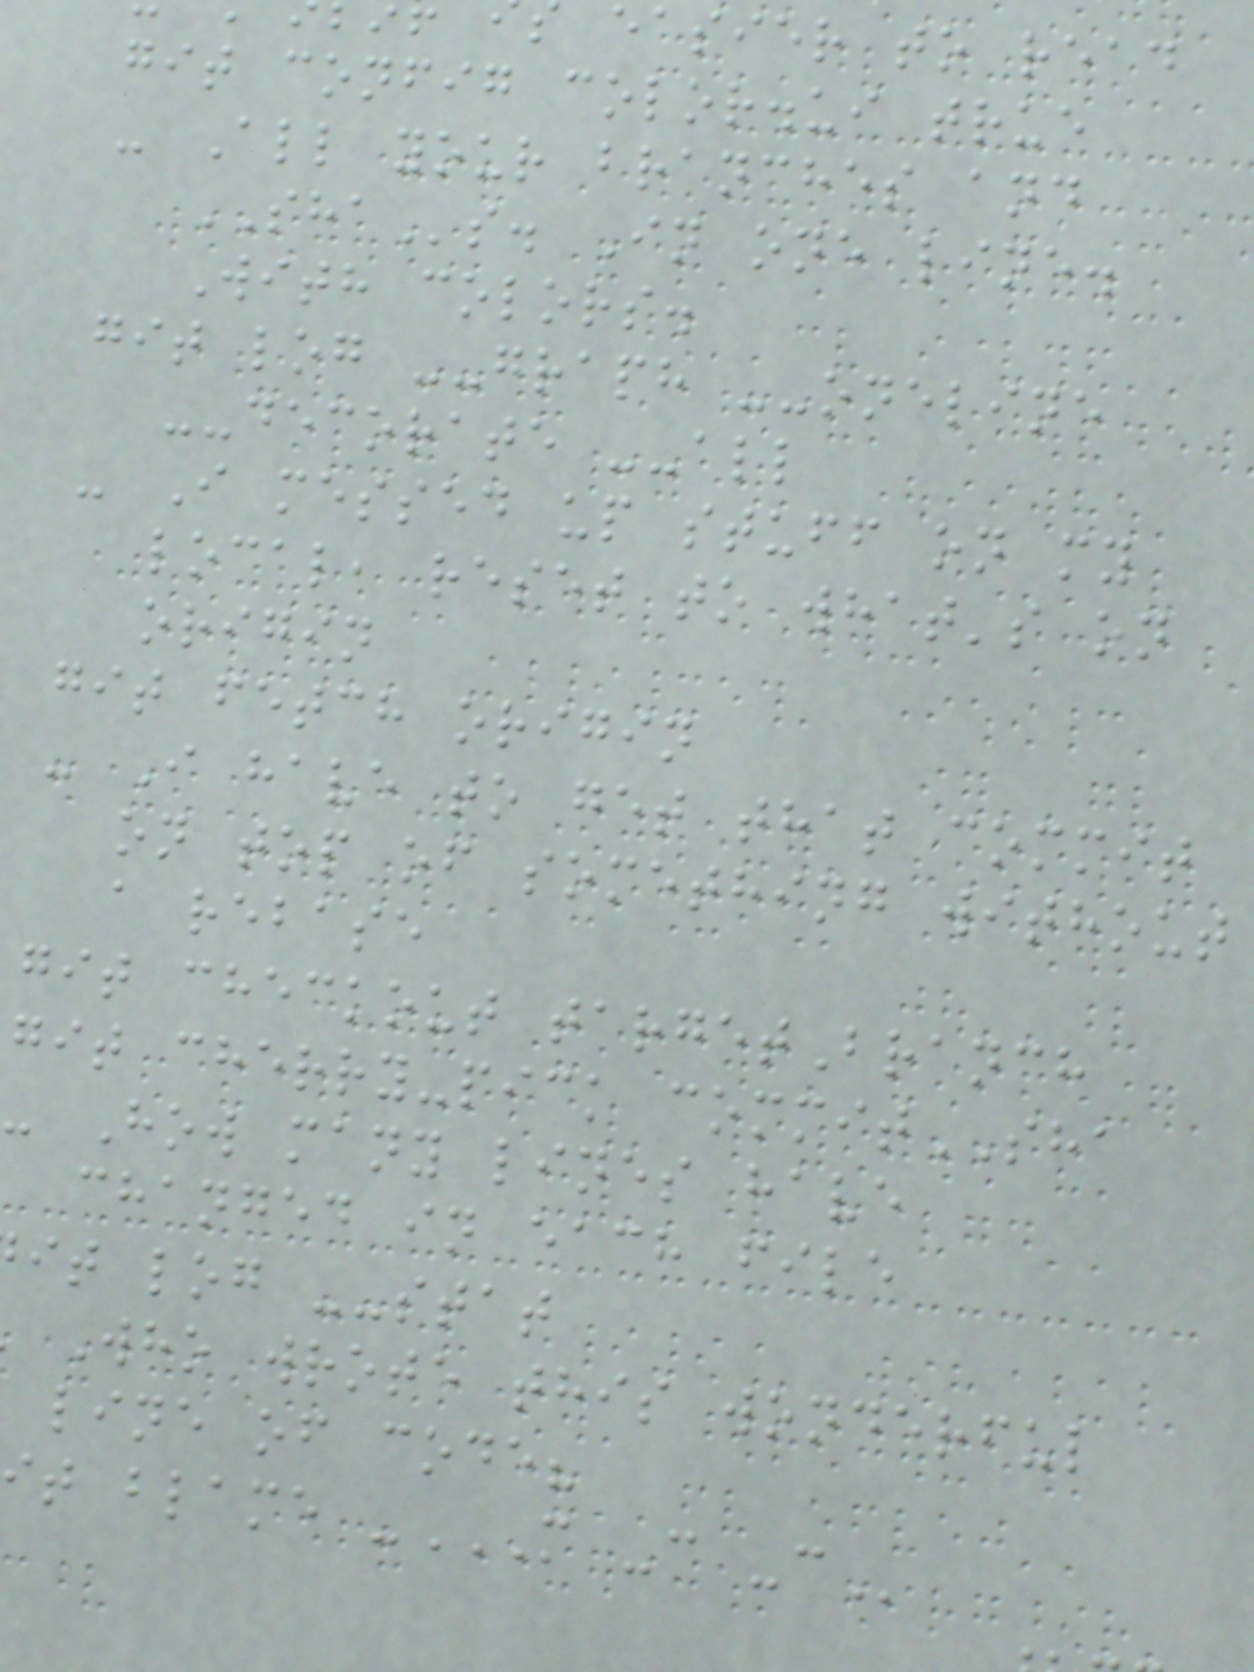easier to read
git config color.ui true
- All your branches and
SHAs. In one line.
With colors.
git log --graph --oneline
--decorate --all
- I messed up stuff on my
local, reset to what's on
origin
git fetch origin
- I have to get that commit
on top of something without
a rebase
git checkout targetBranch
git cherry-pick commitSHA
- How many lines have
changed in each file
it log --stat
Who wrote this wonderful
line of code?
it blame -M -C -C
